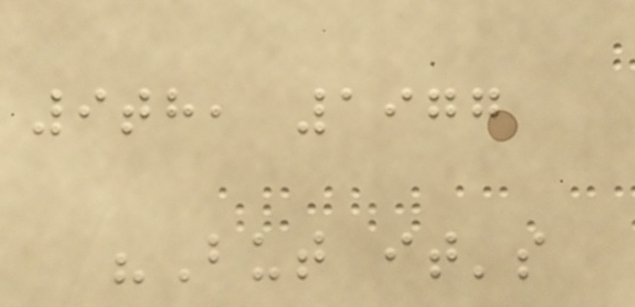9th, 1977
"But it's
